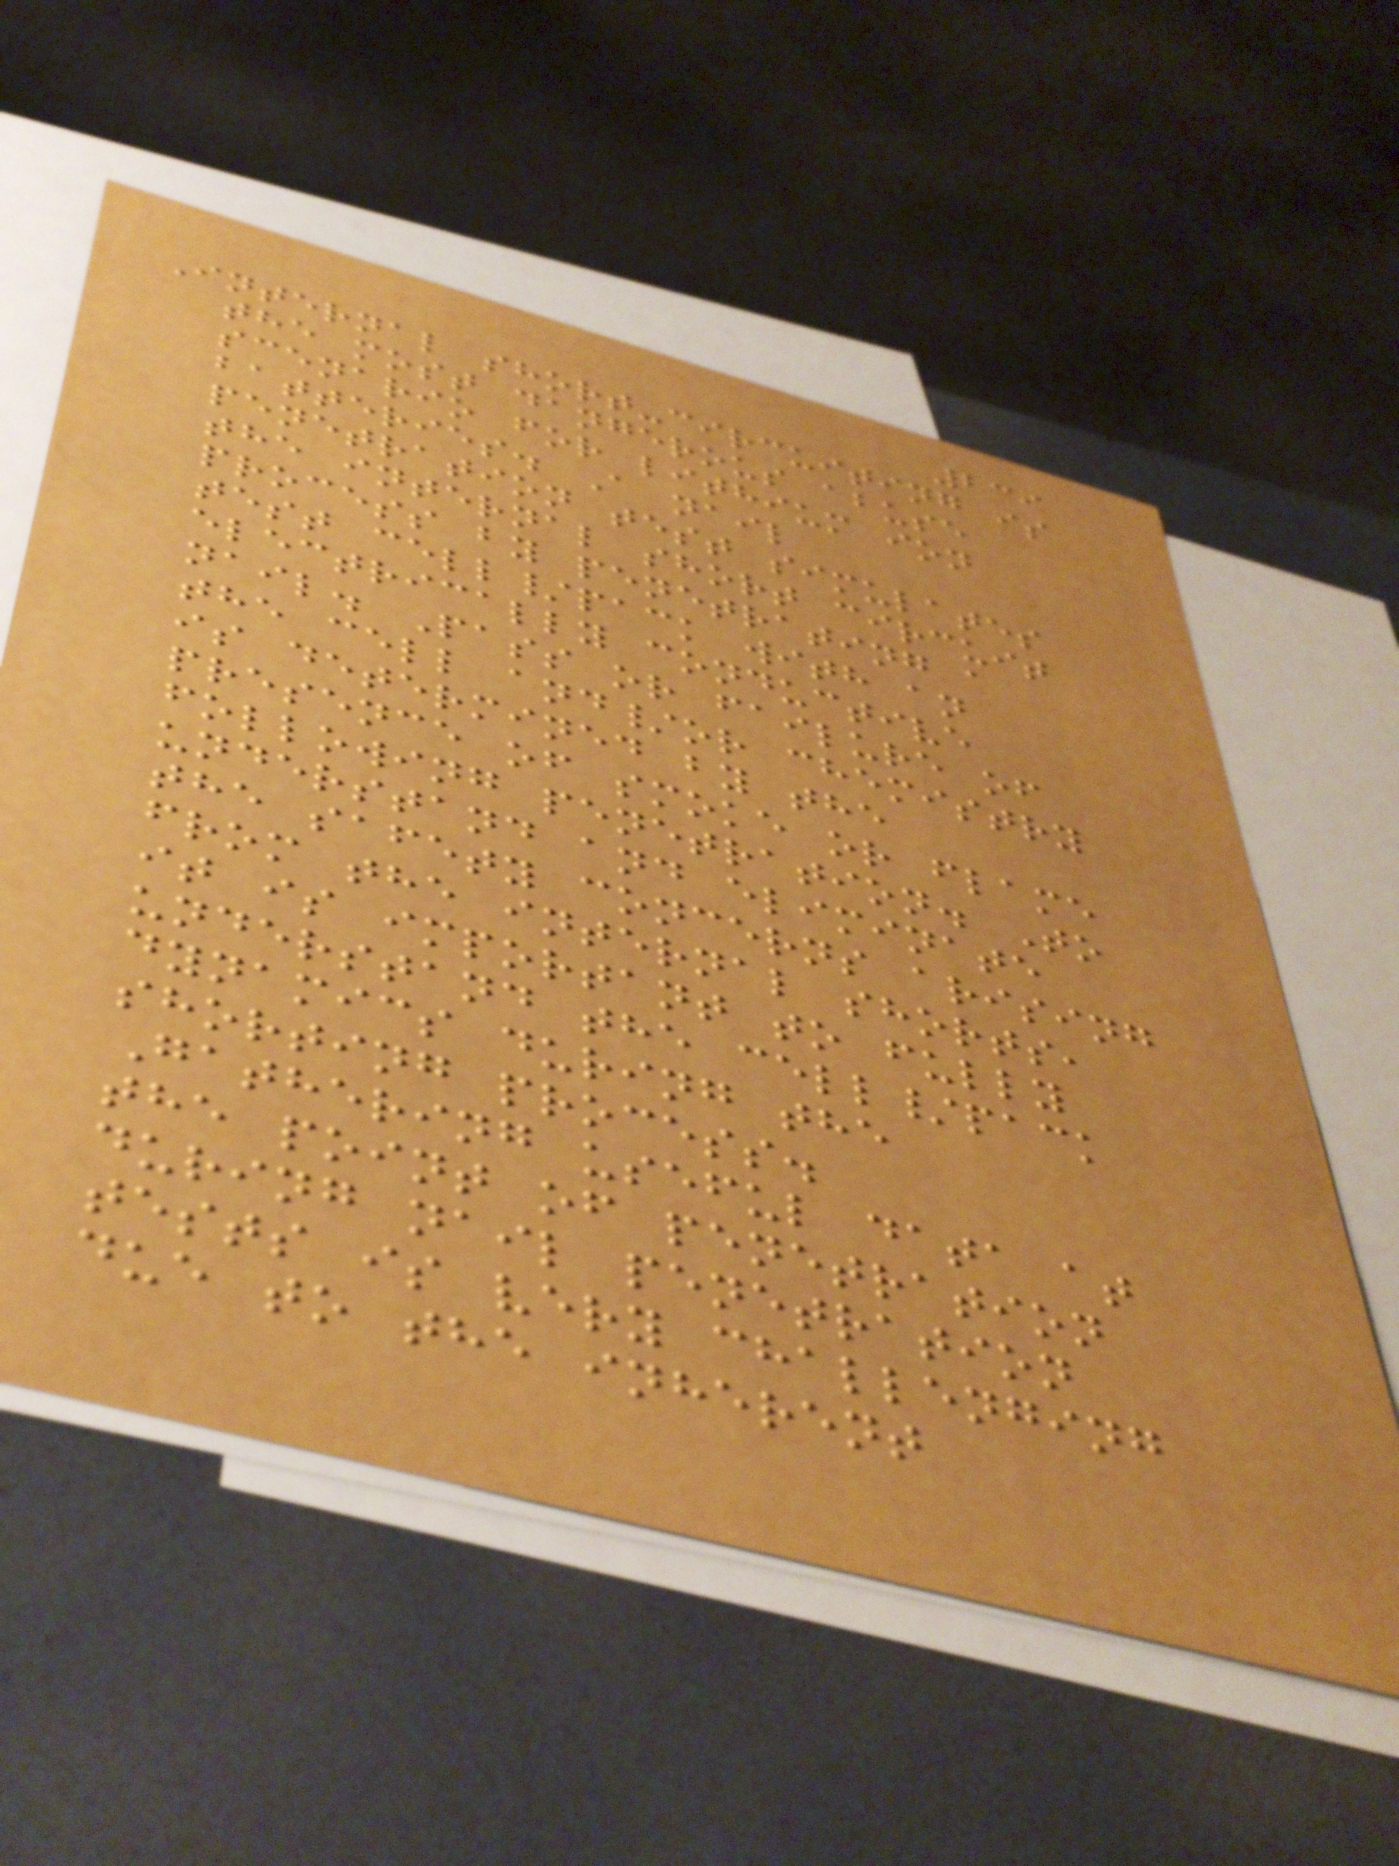239
Internal short-circuiting is
the most dangerous abuse
scenario for lithium ion
batteries. A nail
penetration test simulates
the internal short circuit
process by penetrating a
test cell/pack with an
electrically conductive
nail. Pass or failure of
the cell and/or chemistry
is determined by the
presence of smoke or flame
following penetration. To
understand and eliminate
the safety concerns arising
from the internal shorts,
it is important to fully
understand the cell/pack
dynamics during the
shorting process.
Gathering useful data at
the point of penetration
during nail penetration
tests is very challenging
due to the inherent
